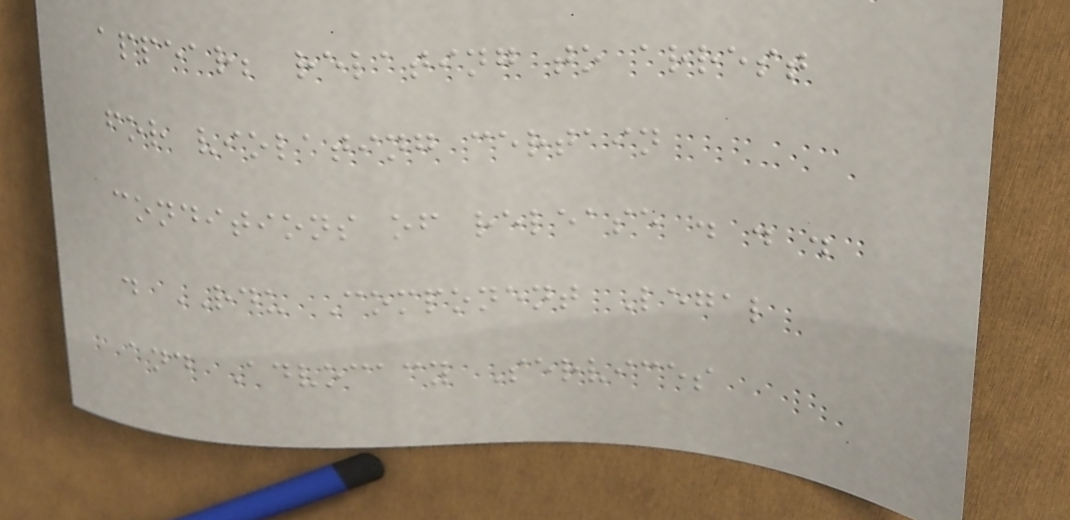appear; relating to arrest
for violating certain
conditions of release . . .
. RDU Component Legal
and Advocacy Services
